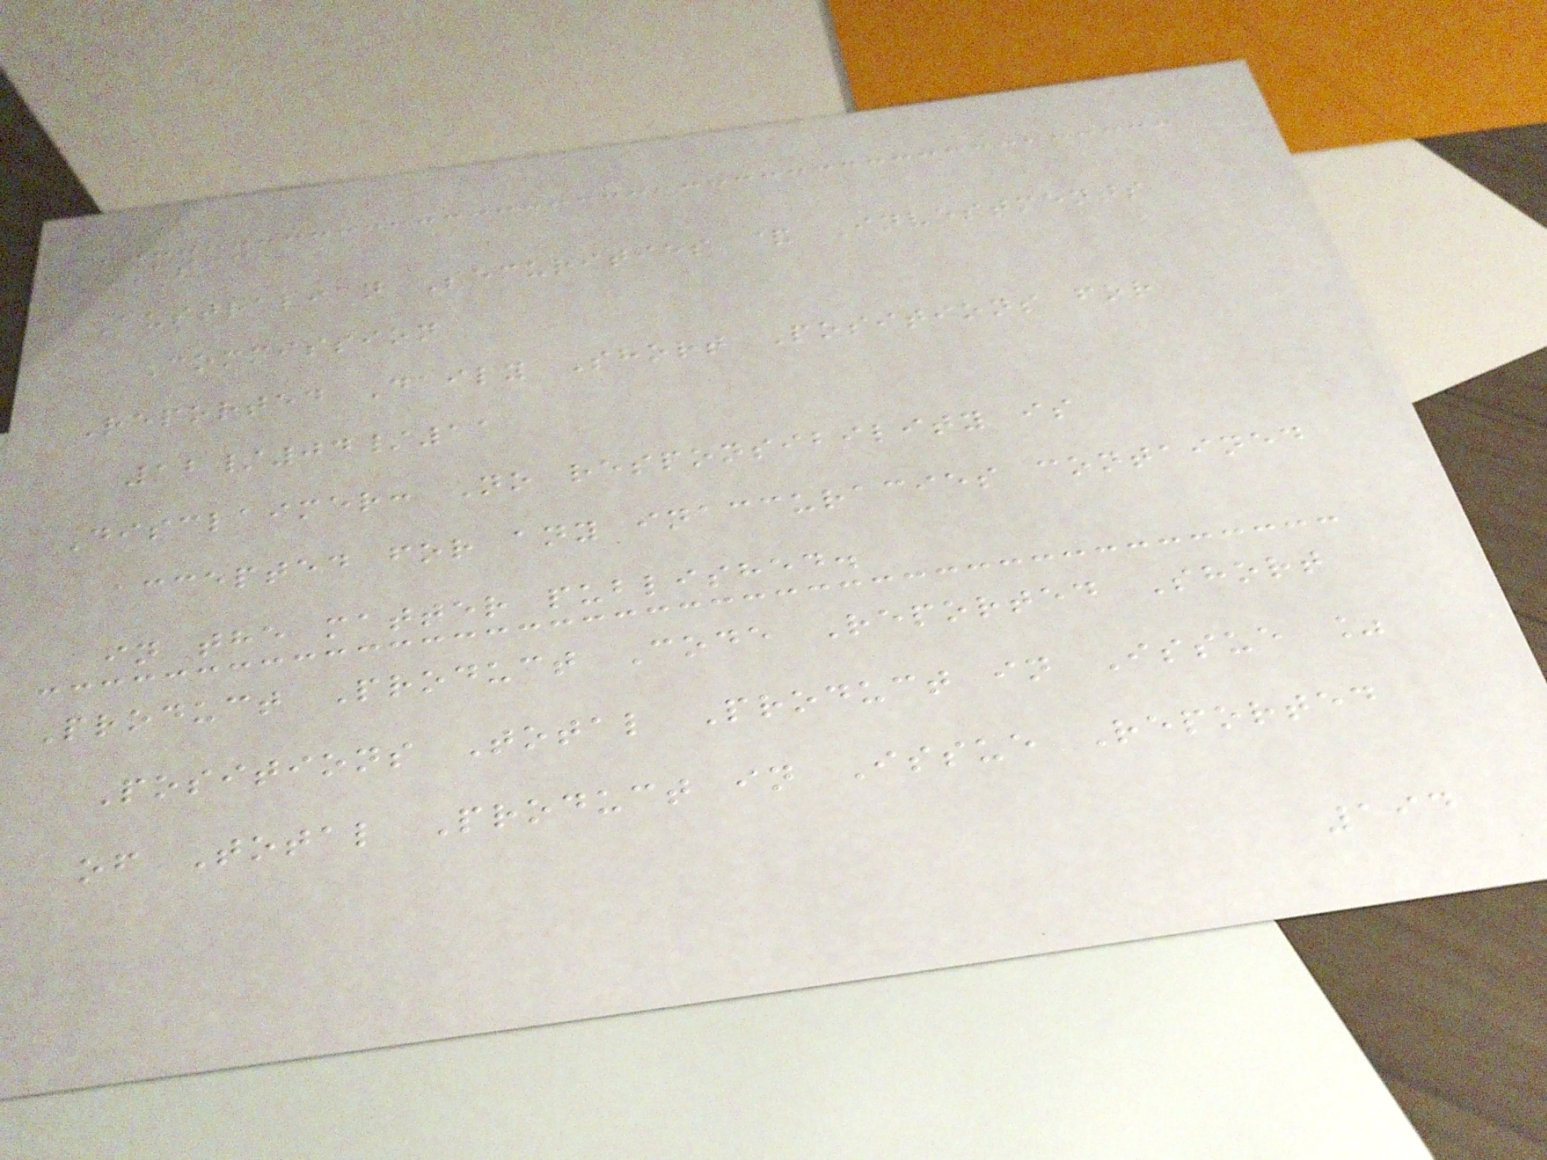ASIC
Australian Securities & Investments
Commission
Reported Daily Short Positions for
12/04/11
Disclaimer: No responsibility is
accepted for any inaccuracies contained
in the matter published.
Product Product Code Reported Short
Positions Total Product in Issue %
of Total Product in Issue Reported
194
